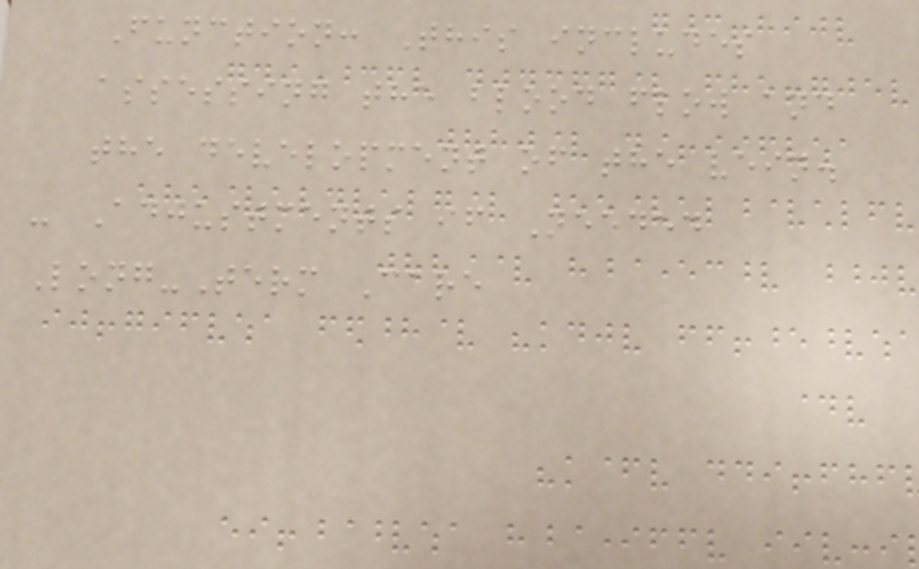Function: This includes
assessing the blood flow and
the development of the vein.
- Adjustments if Needed
Long-Term Care
